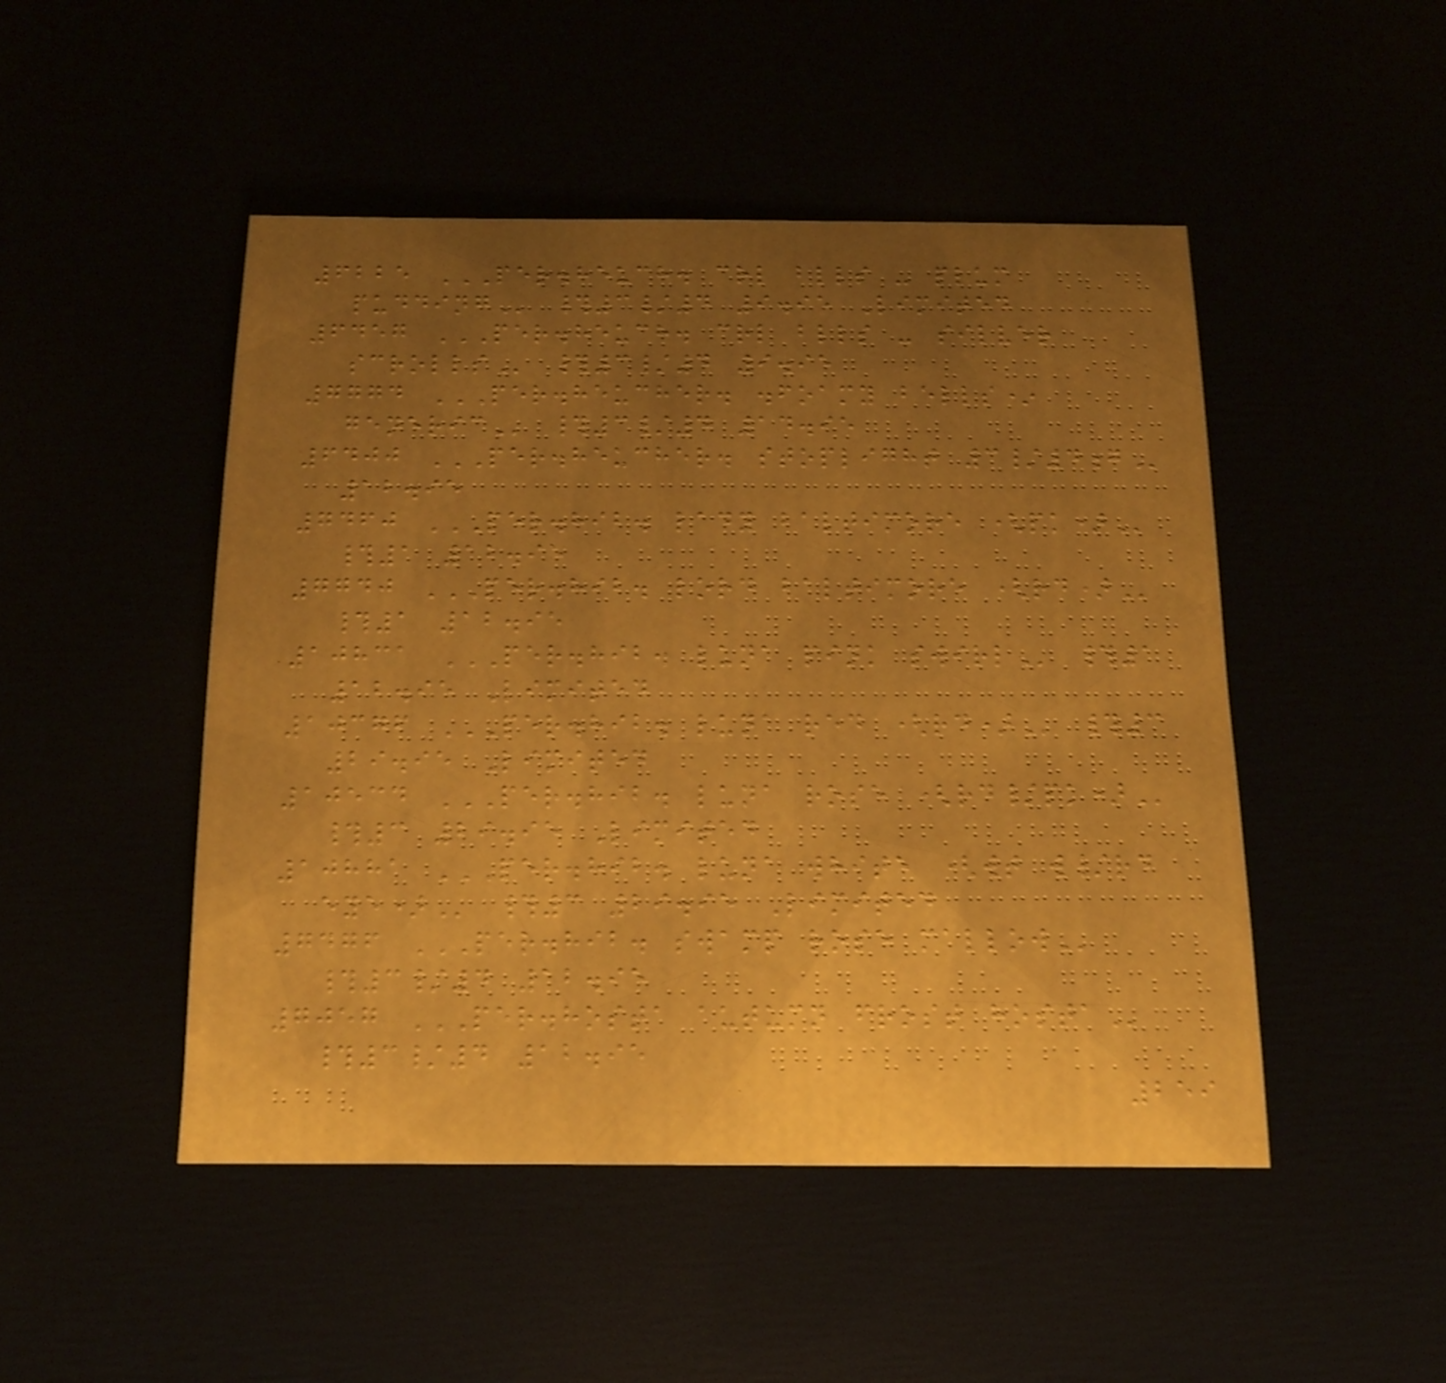6225 PER.HEUCH. CRL BLLS - PLUM
PUDDING #3/4 9.95 Limited
6457 PER.HEUCH. CRL BLLS - SILVER
SCROLLS #3/4 9.95
7774 PER.HEUCHER. .FOAMY BELLS*
GENERIC #3/4 14.95
6400 PER.HEUCHER. STOPLIGHT 3/4G
12.95
7460 PER.HIB. LADY BALTIMORE (PK)
#1 12.95
7740 PER.HIB. LORD BALTIMORE (RD)
#1 12.95
10831 PER.HIB. LUNA PINK SWIRL #1
12.95 Limited
10376 PER.HIB. LUNA RED (RD) #3
29.95 Limited
10534 PER.HIB. LUNA ROSE (RD/PK)
#3 29.95 Limited
10881 PER.HIB. LUNA WHITE (WT W/RD
EYE) #3 29.95 Limited
7476 PER.HIB. SWAMP ROSE MALLOW
#3/4 12.95
7057 PER.HOSTA AUTUMN FROST HOSTA
#3/4 12.95
259
